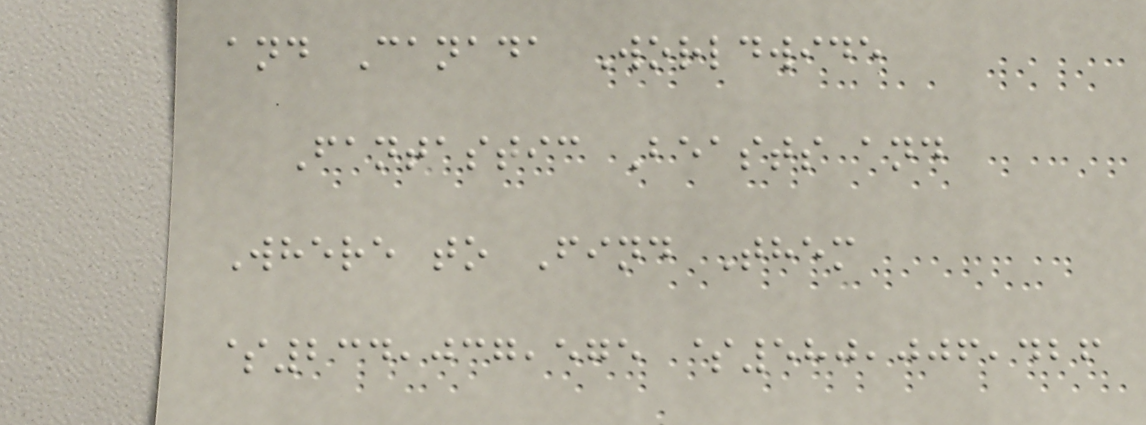and Canada Worldwide
Fantastic Beasts and
Where to Find Them
$234,037,575 $580,006,426
